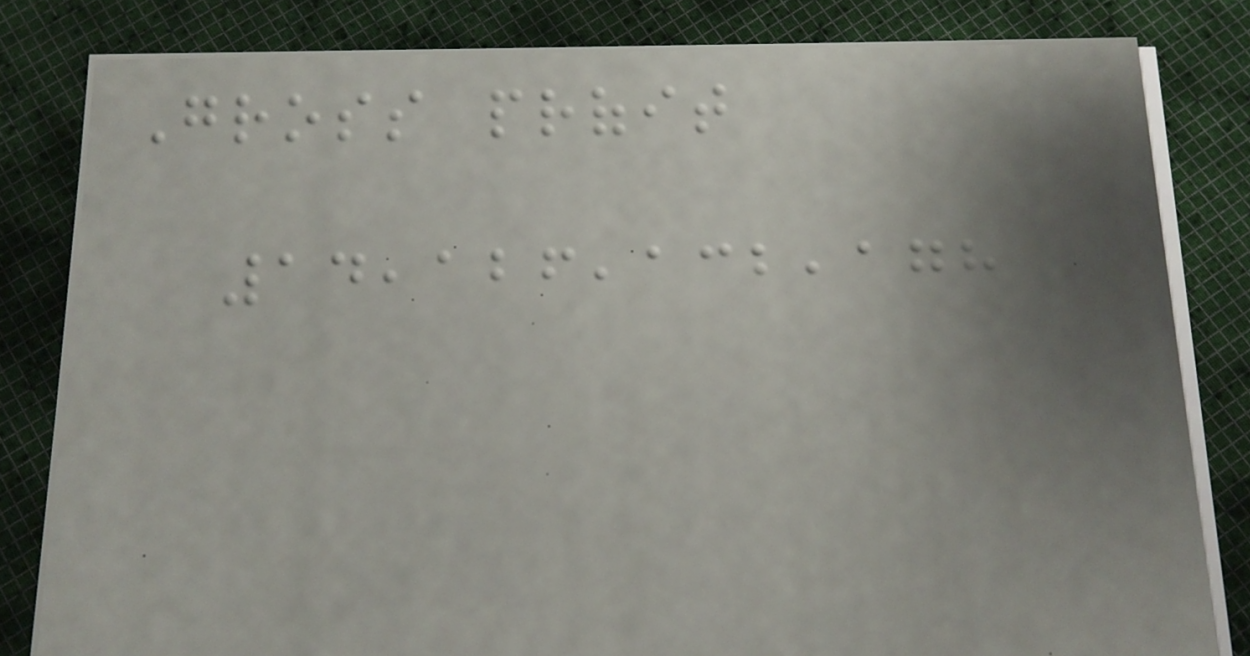Gross profit
14,126,132,178
